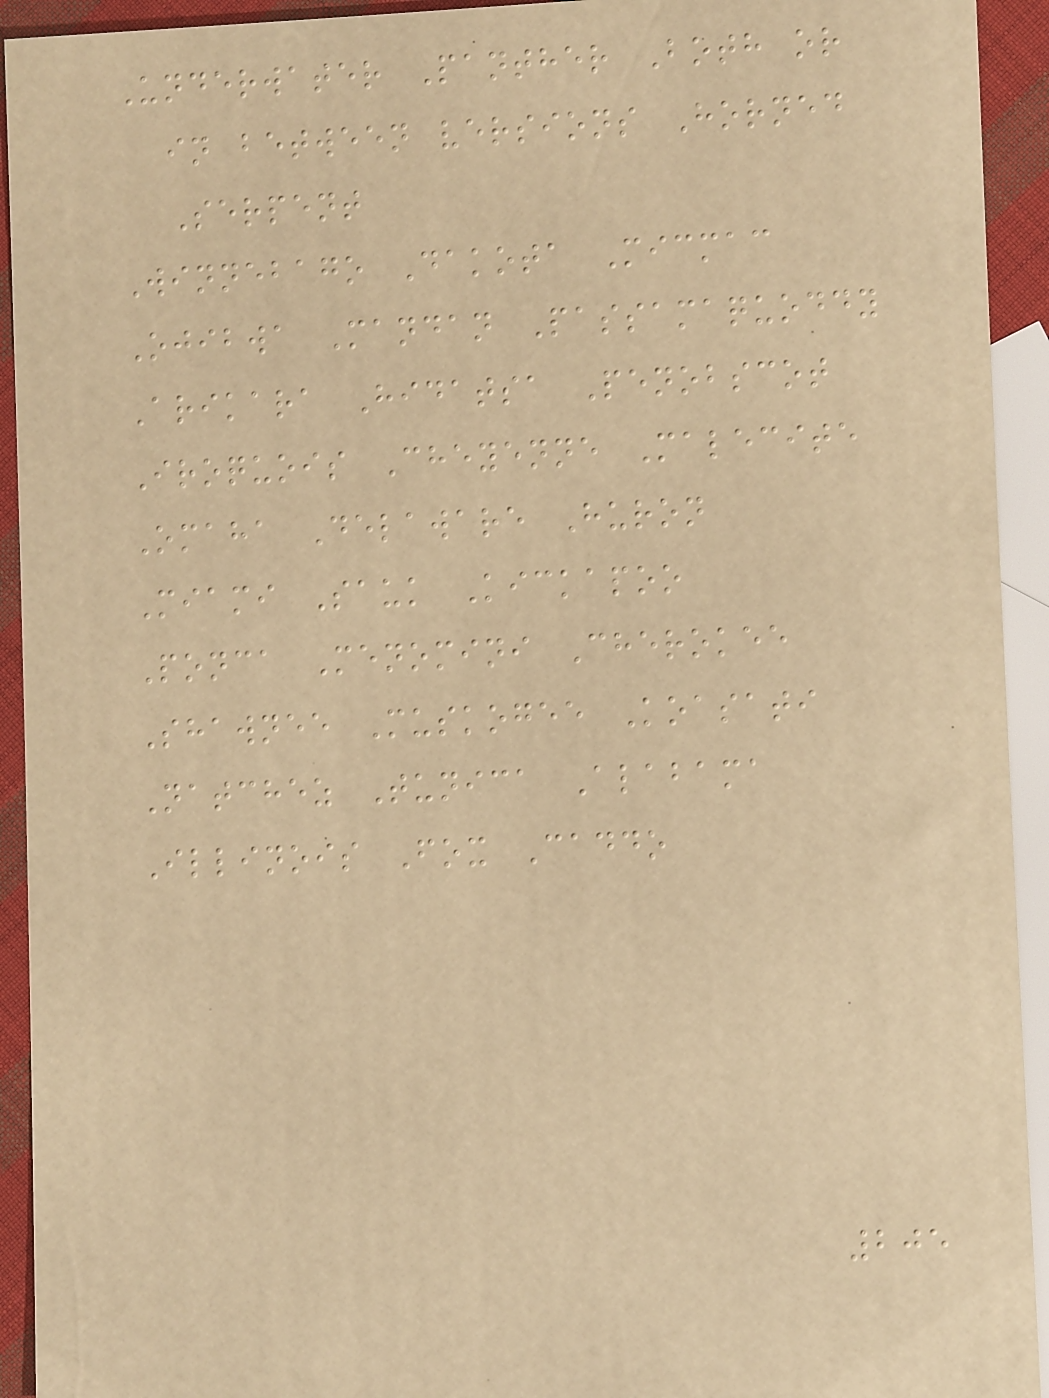Underwater Panther Both or
in between versions Horned
Serpent
Winnebago Dakota Micmac
Ojibwa Mandan Passamaquoddy
Arikara Hidatsa Penobscot
Iroquois Cheyenne Malecite
Omaha Delaware Huron
Miami Sauk Kickapoo
Ponca Menomini Cherokee
Shawnee Muskogee Koasati
Natchez Tunica Alabama
Illinois Fox Caddo
205
